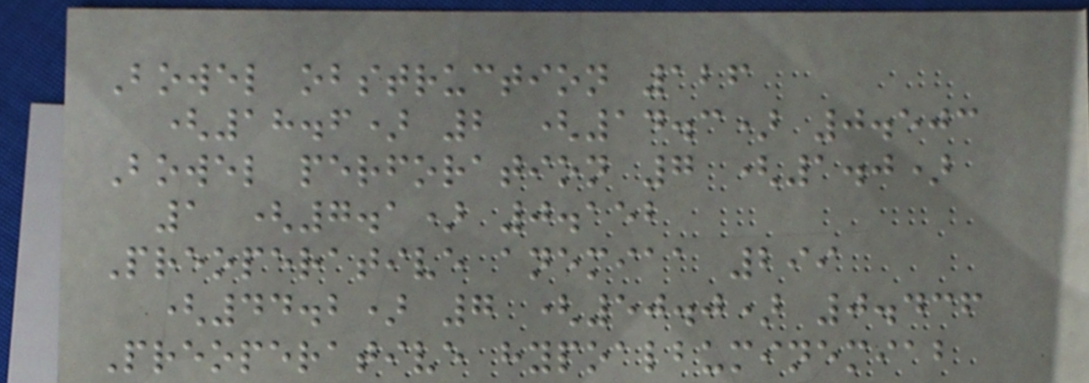Bowel obstruction 126
(18.6) 2 (14.3) 0.503
Bowel perforation 7 (1.0)
1 (7.1) 0.152
Preoperative anemiaa 299
(44.2) 7 (50.0) 0.436
Preoperative hypoalbuminemiab
